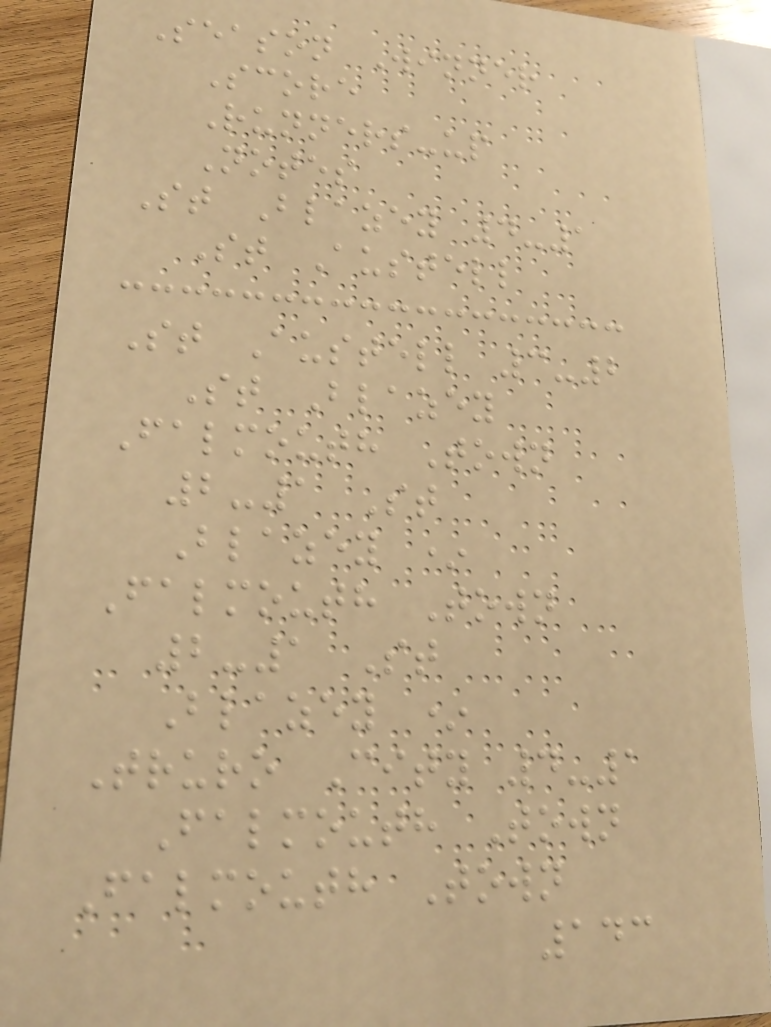Season Winner
Score
Runners-up
Notes
St Blazey 4-1
St Austell
St Austell 3-2
St Blazey
Falmouth Town
2-1 St
Blazey *
Falmouth Town
2-1 St
Blazey *
Truro City 4-1
Falmouth Town
Falmouth Town
143
